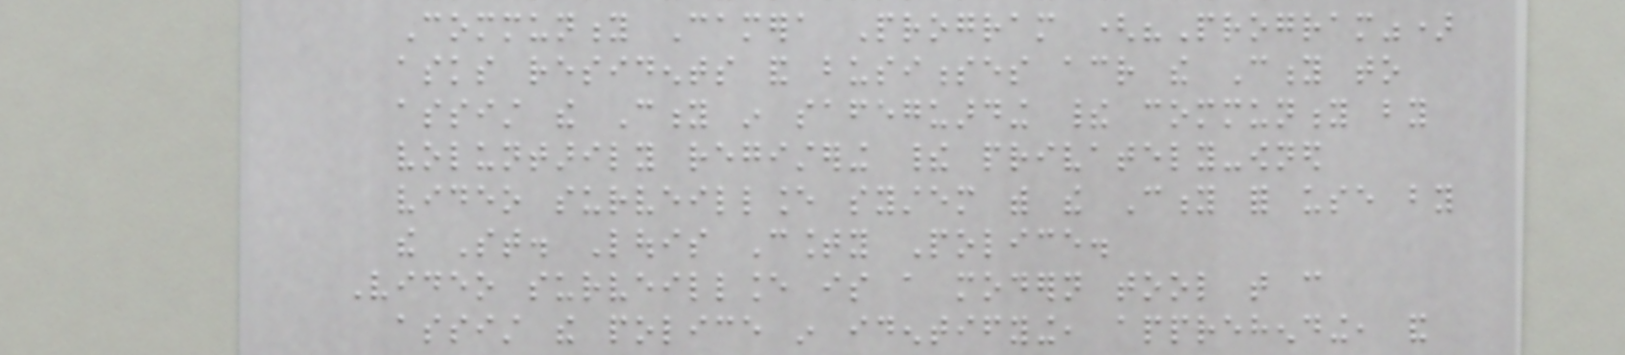Community Camera Program ("Program")
asks residents and businesses across the City to
assist the City in safeguarding their community by
voluntarily registering their privately-owned
video surveillance system with the City for use by
the St. Louis County Police.
Video surveillance is a modern tool that can
assist the police in identifying, apprehending, and
